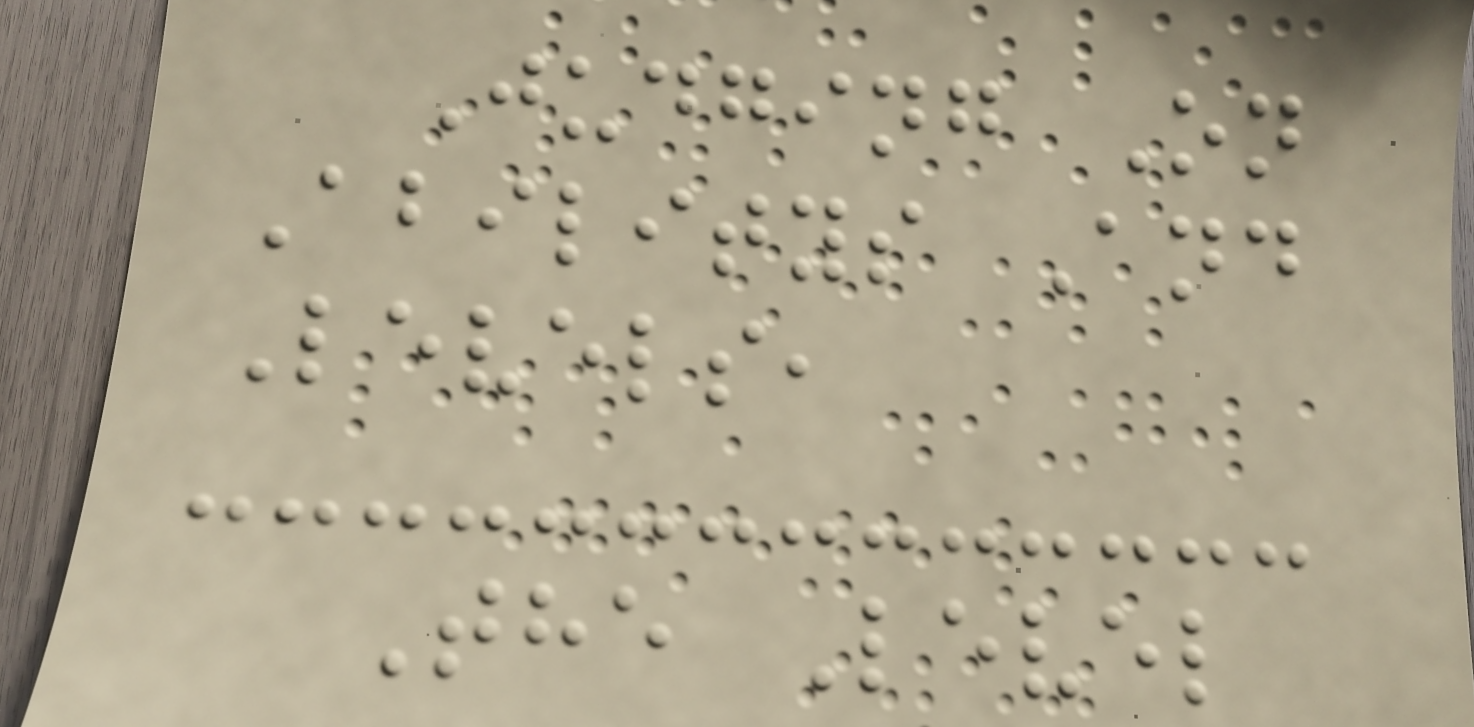Judging On
Abilitys And
Levels,
The Level
